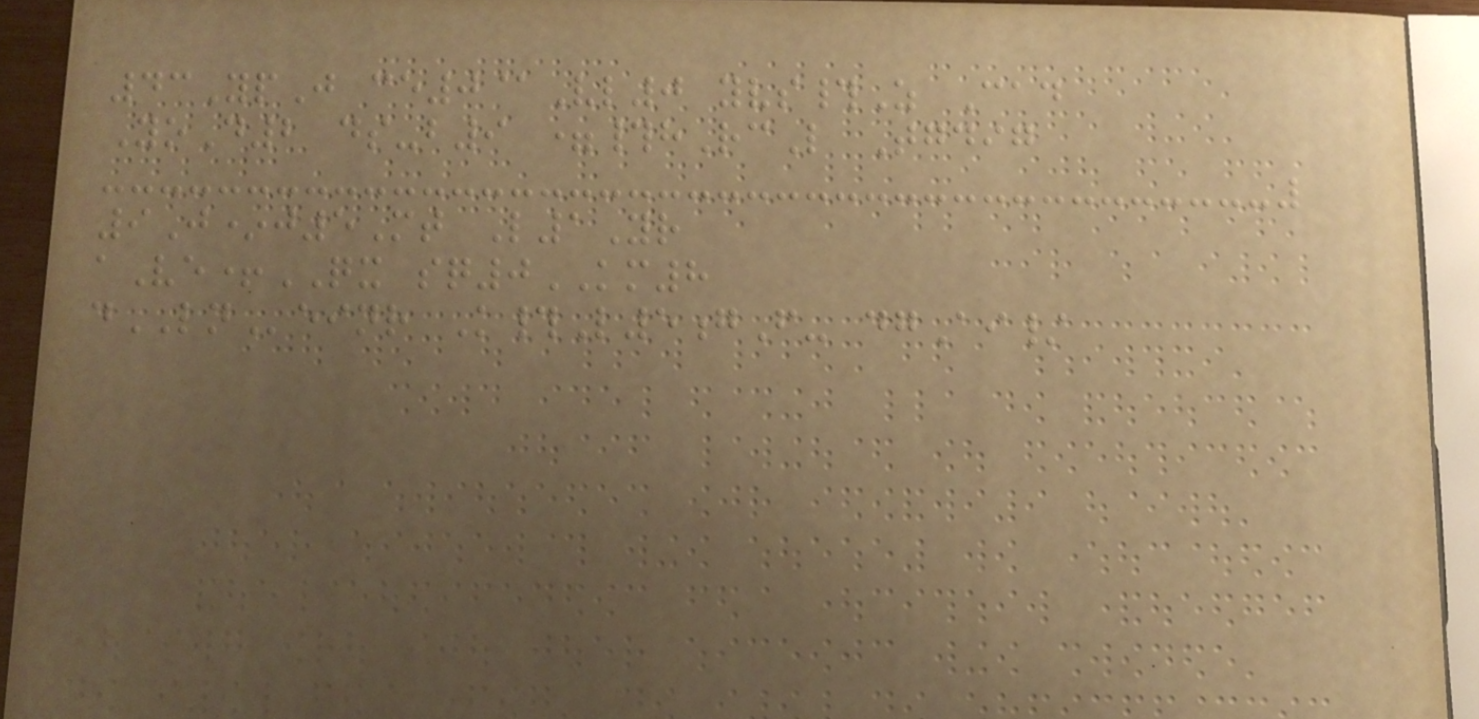43YpJ ce0@Vl0 yvs#Z Cad
YoD2 ds-b9 =#hRcL Tgdig
9J*j5Mt L1Yr
aVe+QX sq0KM8
dLNeinr K#L5gF- dgAi/
